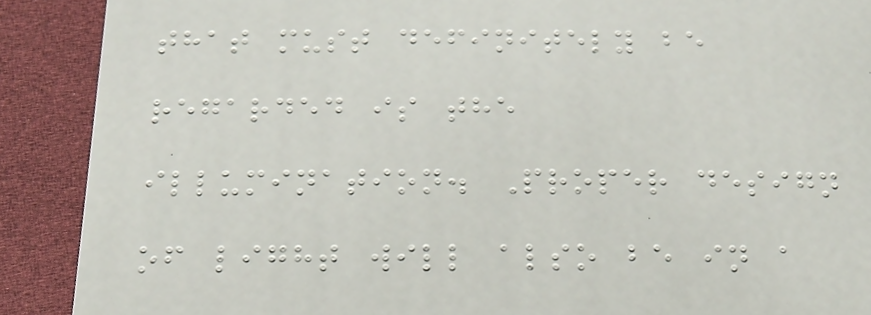that must definitely be
regarded is the
illumination. Proper design
of light will also be in a
